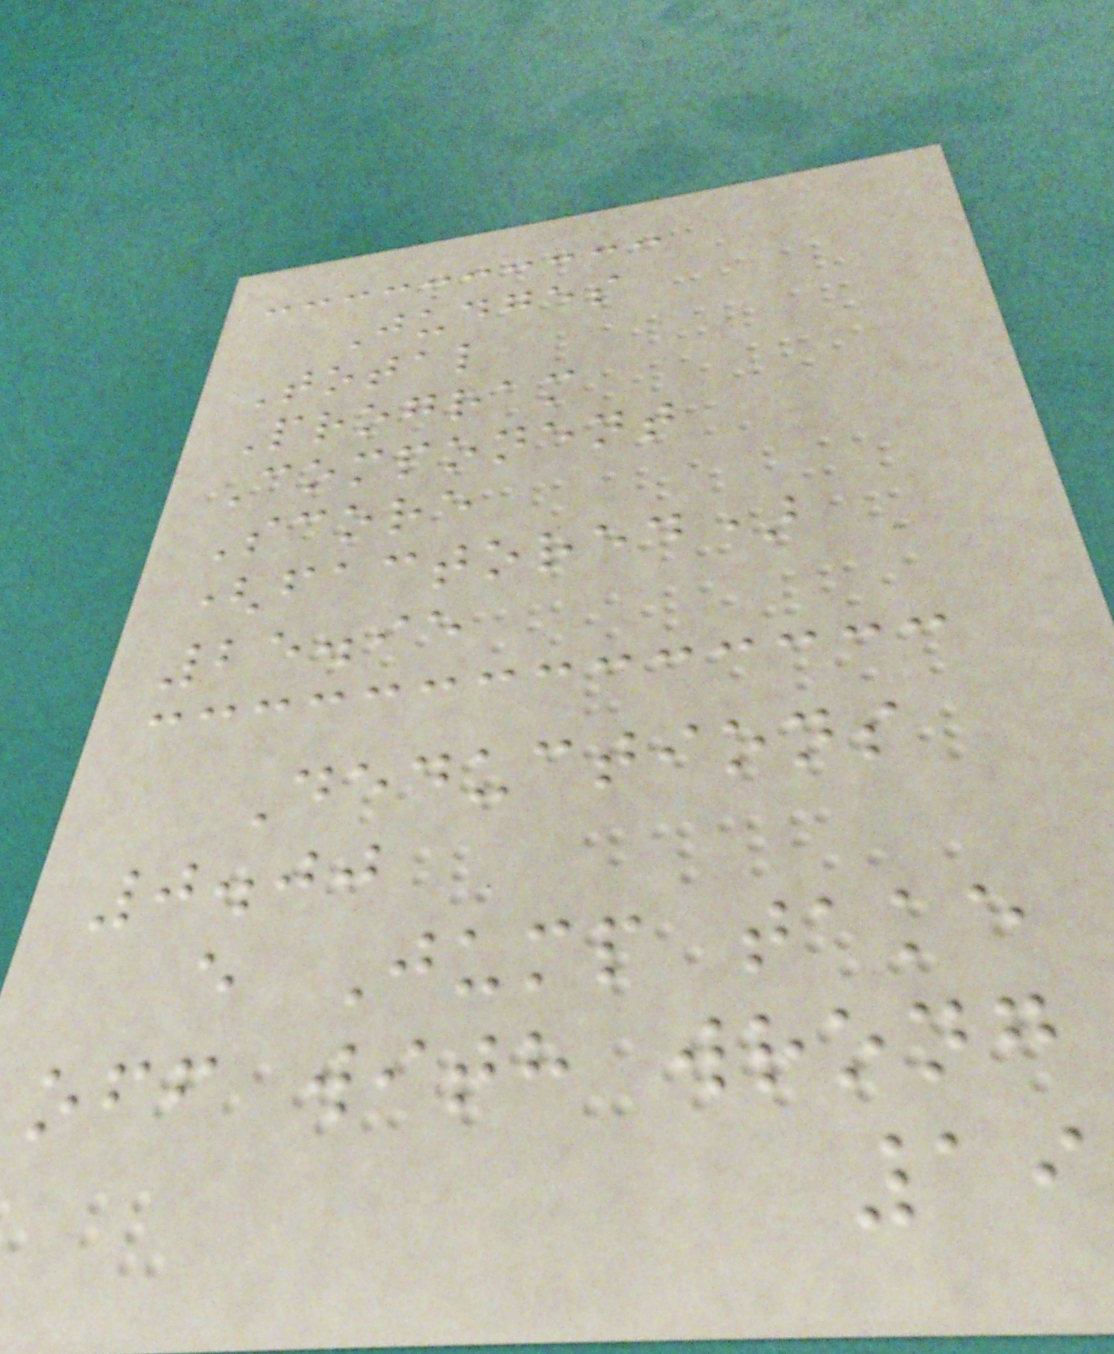Judges
Total
Program
Component
Score
(factored)
25.95
Deductions
0.00
e Jump take
off with wrong
19
